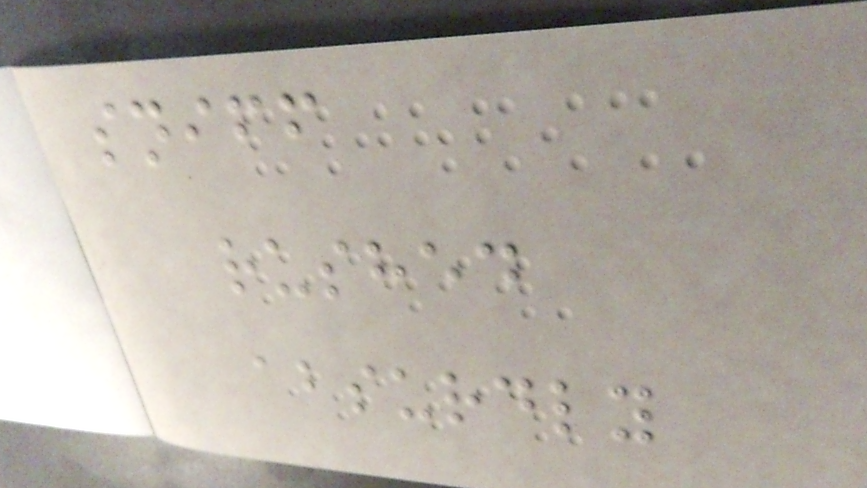sniff
rushed
absurdly
